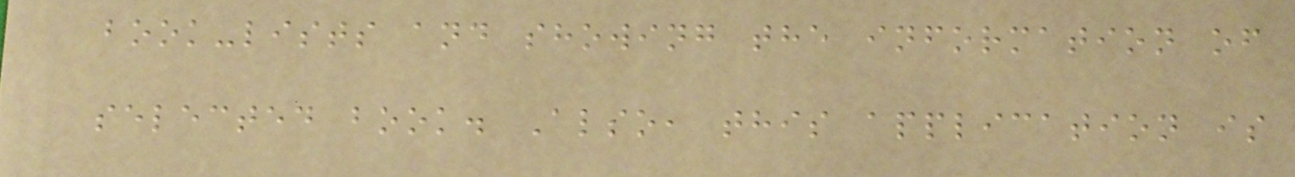book-lists and showing the information of
selected book. Also, this application is
